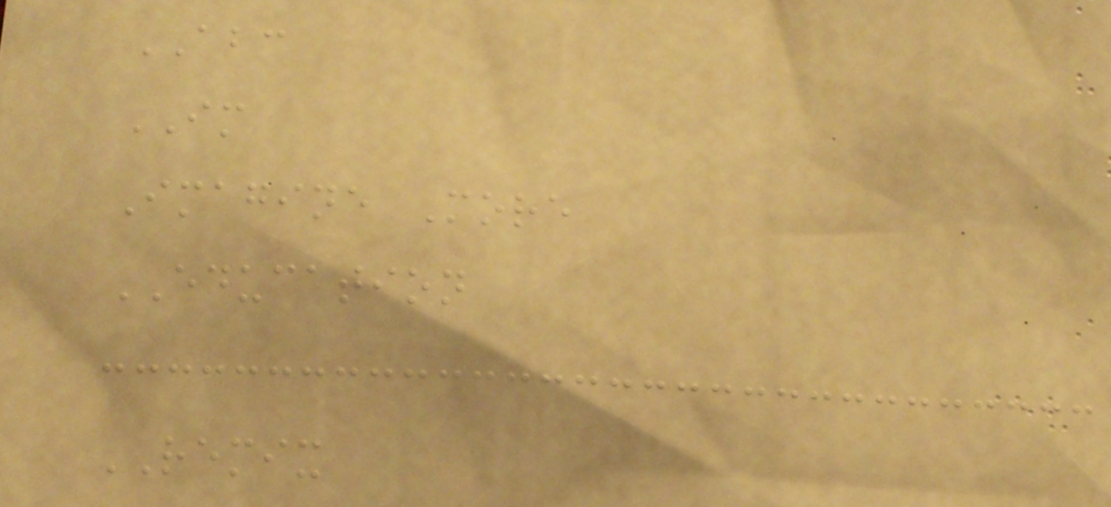ABC
IM
Imagine More
EDUCATION
REMIX
